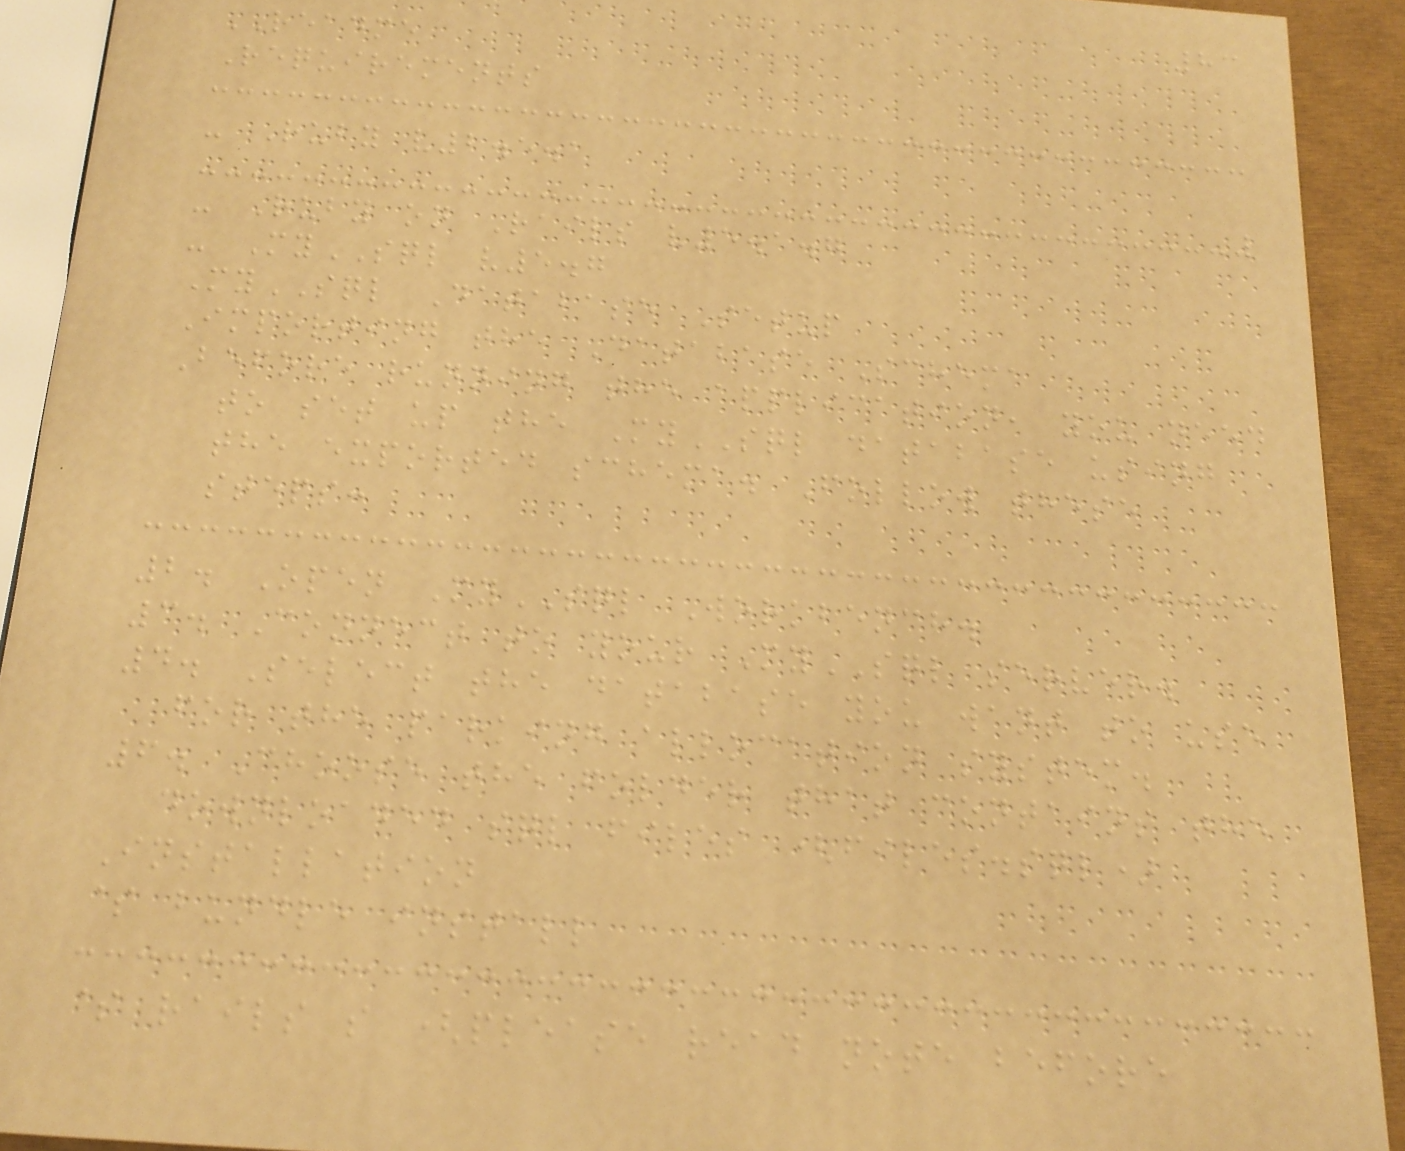83
README
Requirements
- Ruby v2.5.1
- Ruby on Rails v5.1.7
- MySQL v5.7
MySQL Database Setup
Importing the Database Schema
Before running the application, you need
to set up the MySQL database using
the exported schema. Follow these
steps:
2. Open MySQL Workbench.
3. Connect to your MySQL server.
4. Select the database you want to use
for the parking allocation system.
6. Choose the folder that contains the
downloaded sql files (files.sql)
Installation
$ bundle install
$ rails s (please read note before
